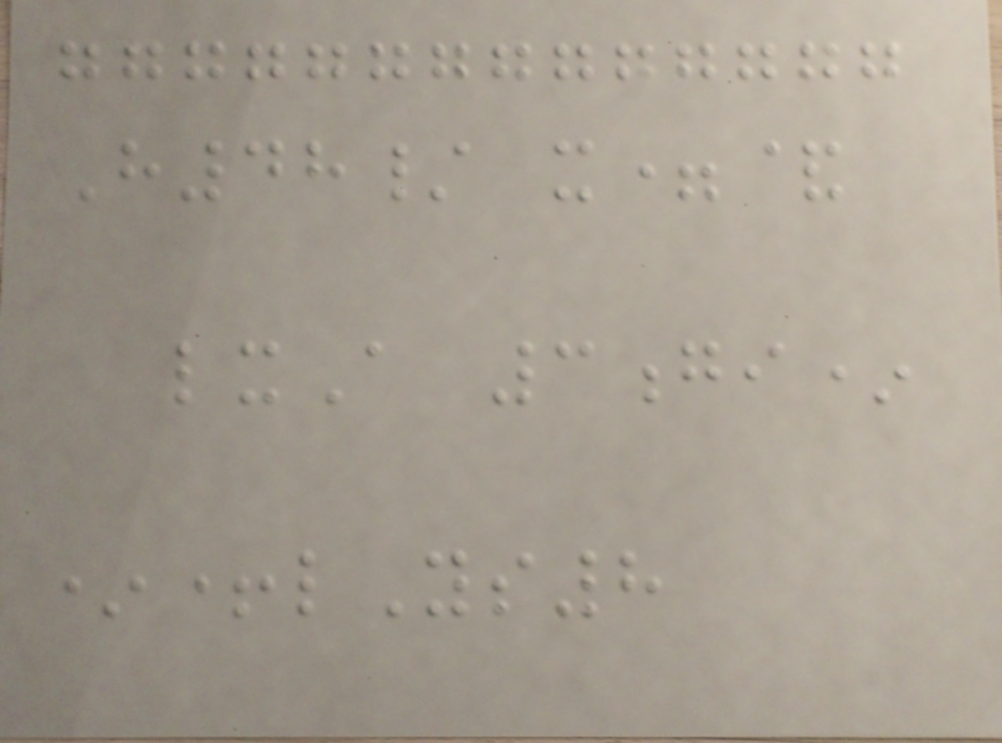H48/ x=&
lxA 3gi*
*+lYs8
